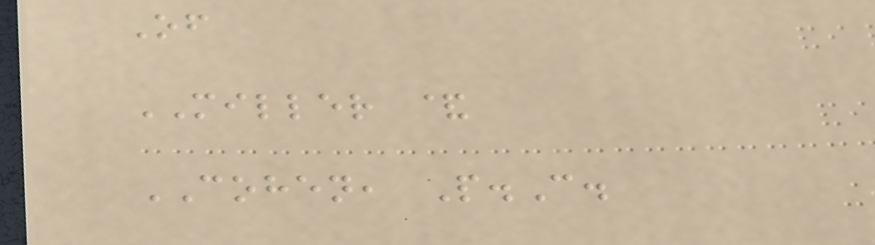Of
MILLER &
COHEN, P.C.
